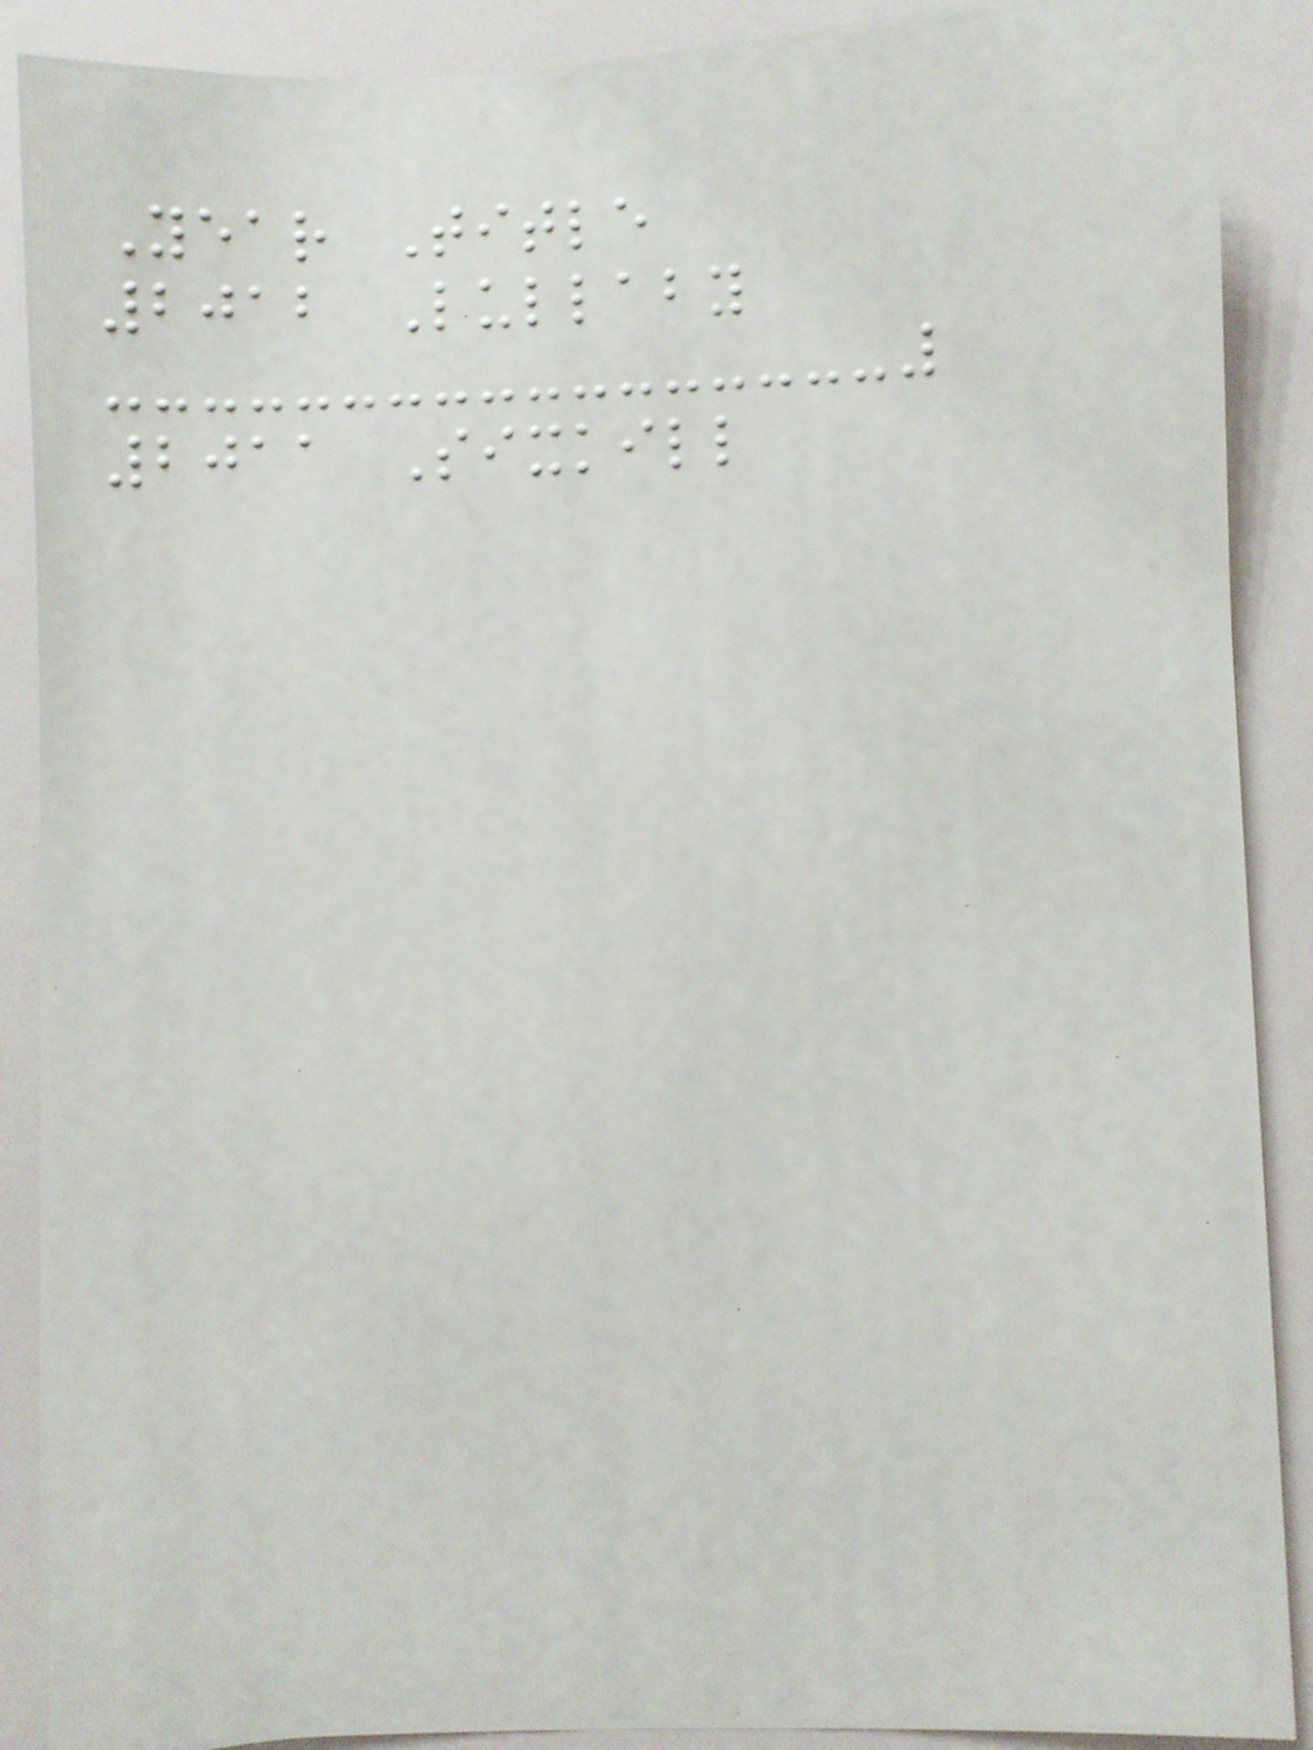Year Title
2012 Lullaby
2011 Sixkill
